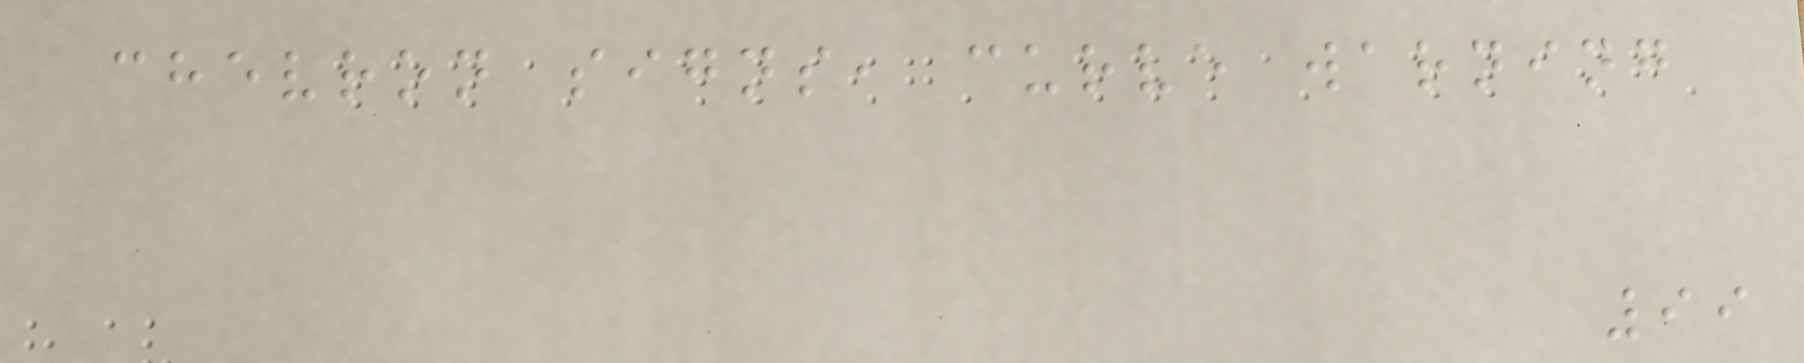chevron signs, curve warning
99
